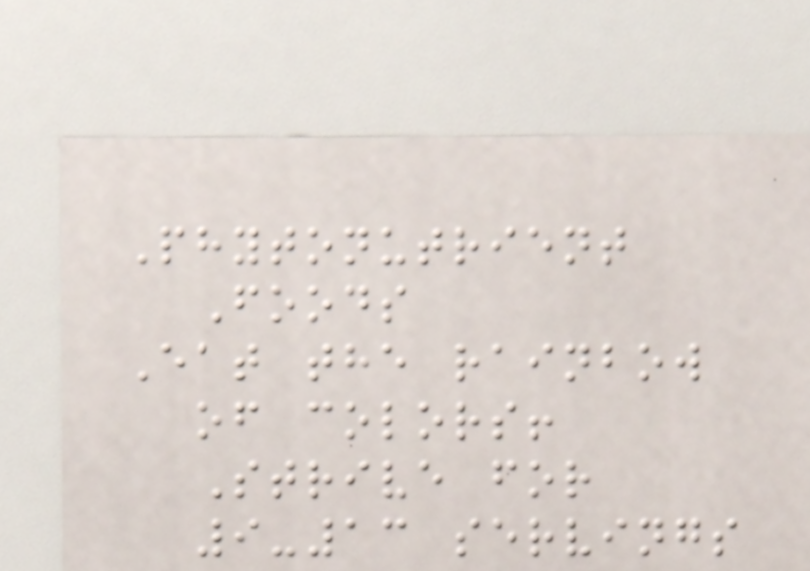Phytonutrient
Foods
Eat the rainbow
of colors!
Strive for
9-13 servings
